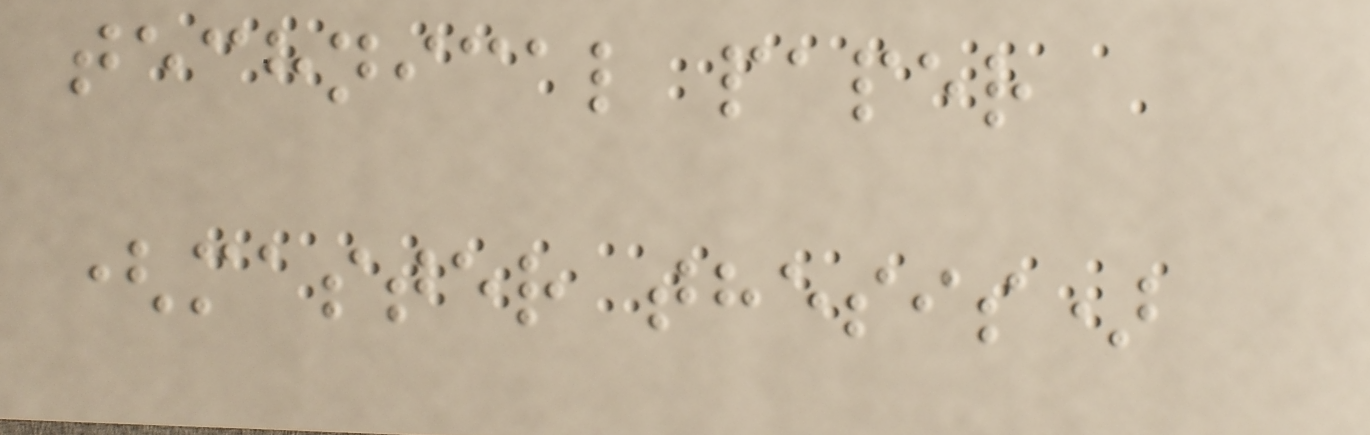technical paper
(master thesis)
